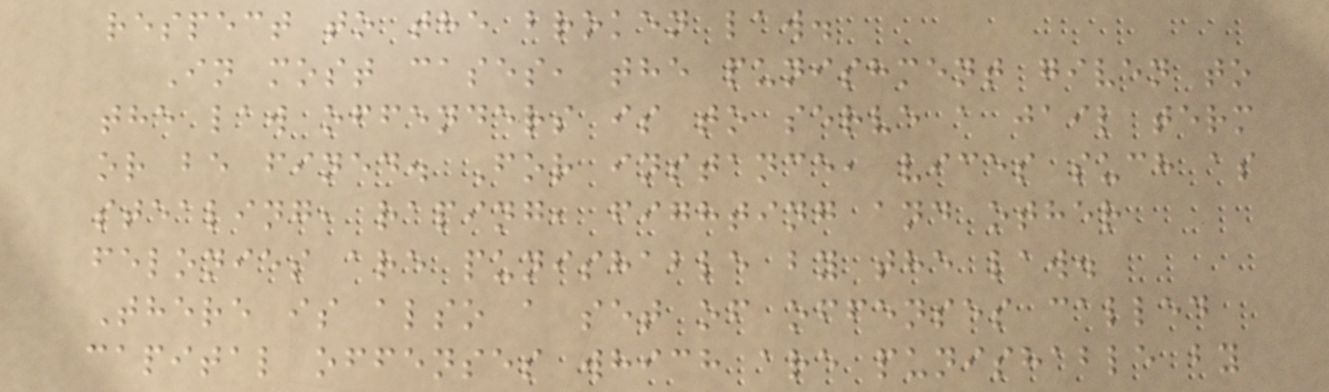respect to the broken law.
In most cases, the punishment given to
the law offenders is to serve a jail term
or be fined. For instance, vices such as
stealing, raping, fighting and other
felonies are punishable by the law.
There is also a set of offenses called
capital offenses which are punishable by
